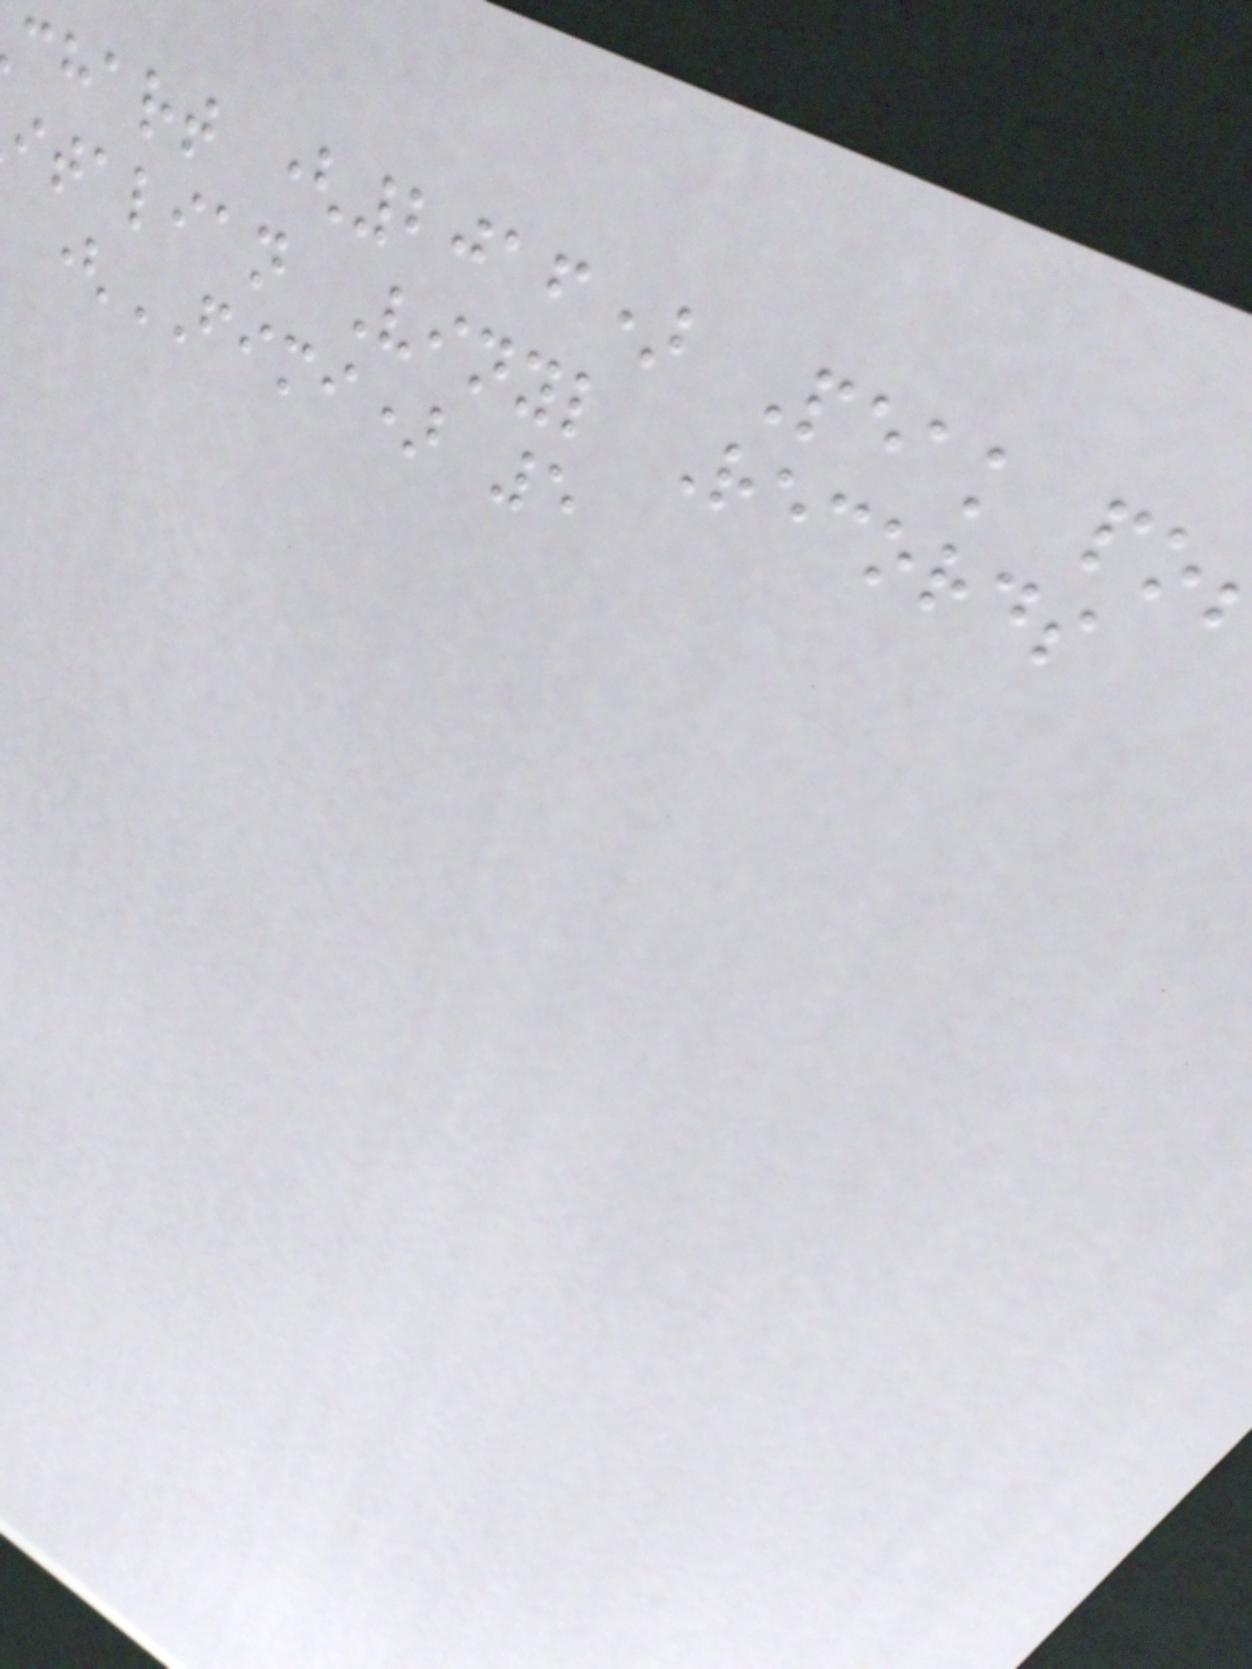chart (2016) Peak po
italian Vinyl Records
(FIMI) 5
